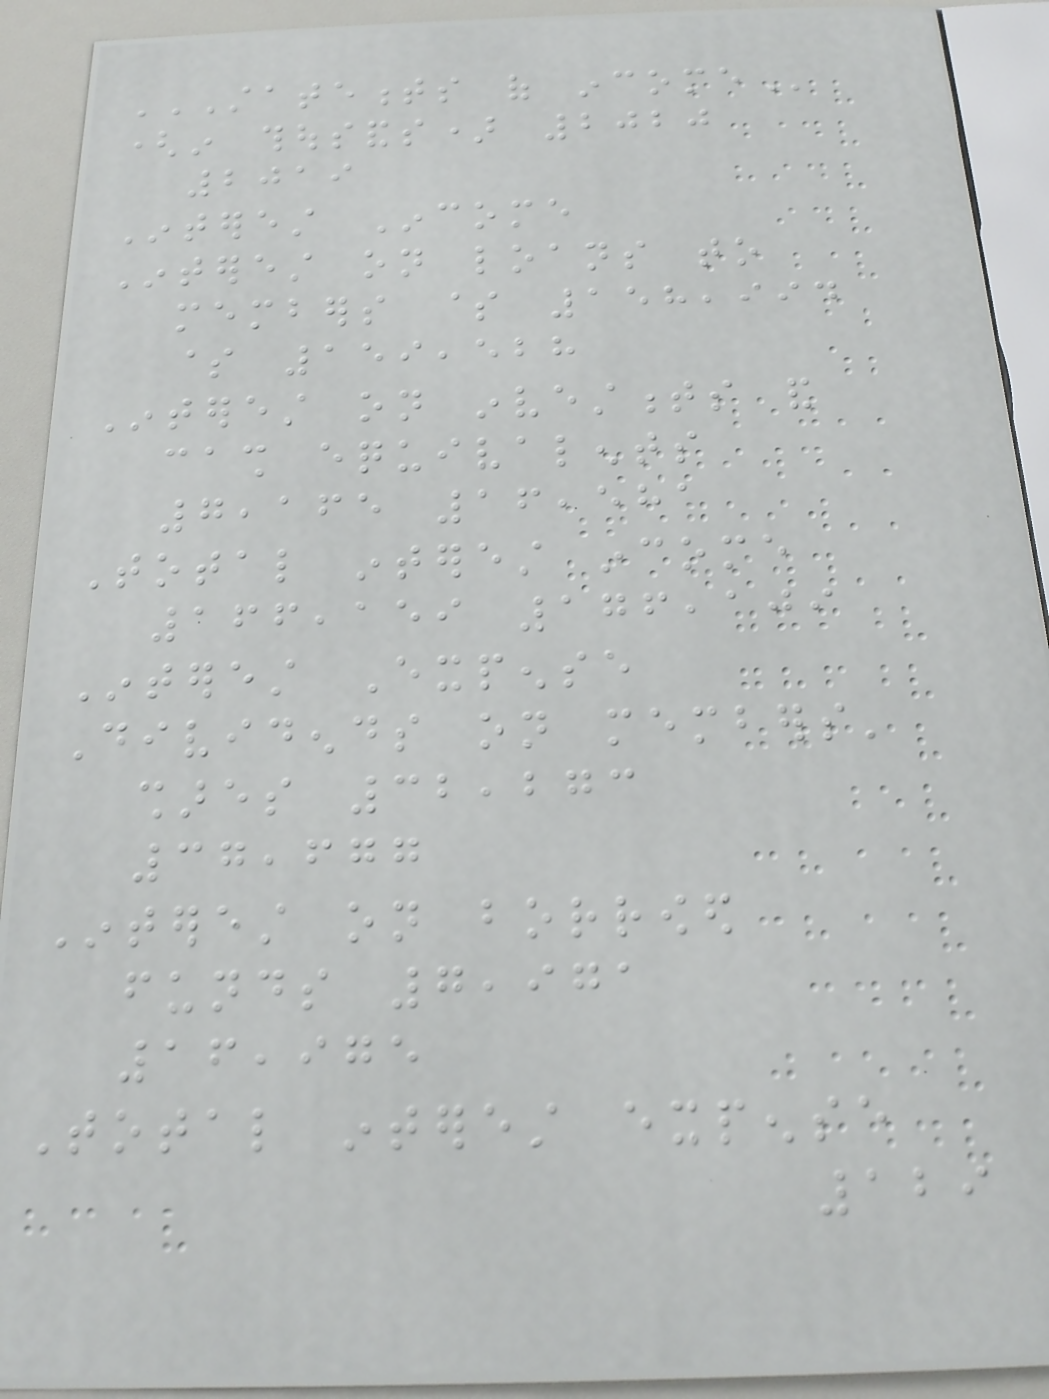STATEMENTS OF INCOME
(in thousands) 2020
2019
Interest Income
Interest on loans to
members $ 158,994
$ 159,528
Interest on investments and
cash equivalents
7,165 16,581
Total interest income
166,159 176,109
Interest Expense
Dividends on members'
shares 32,273
37,677
Interest on borrowed
funds 7,971
16,975
Total interest expense
129
